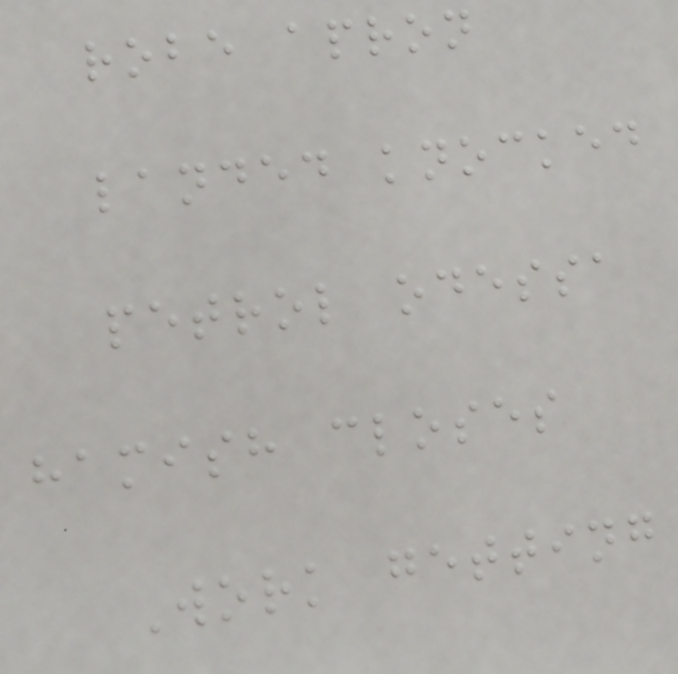robe apron
landed knocked
petrol odessa
hamish closes
Work getting
